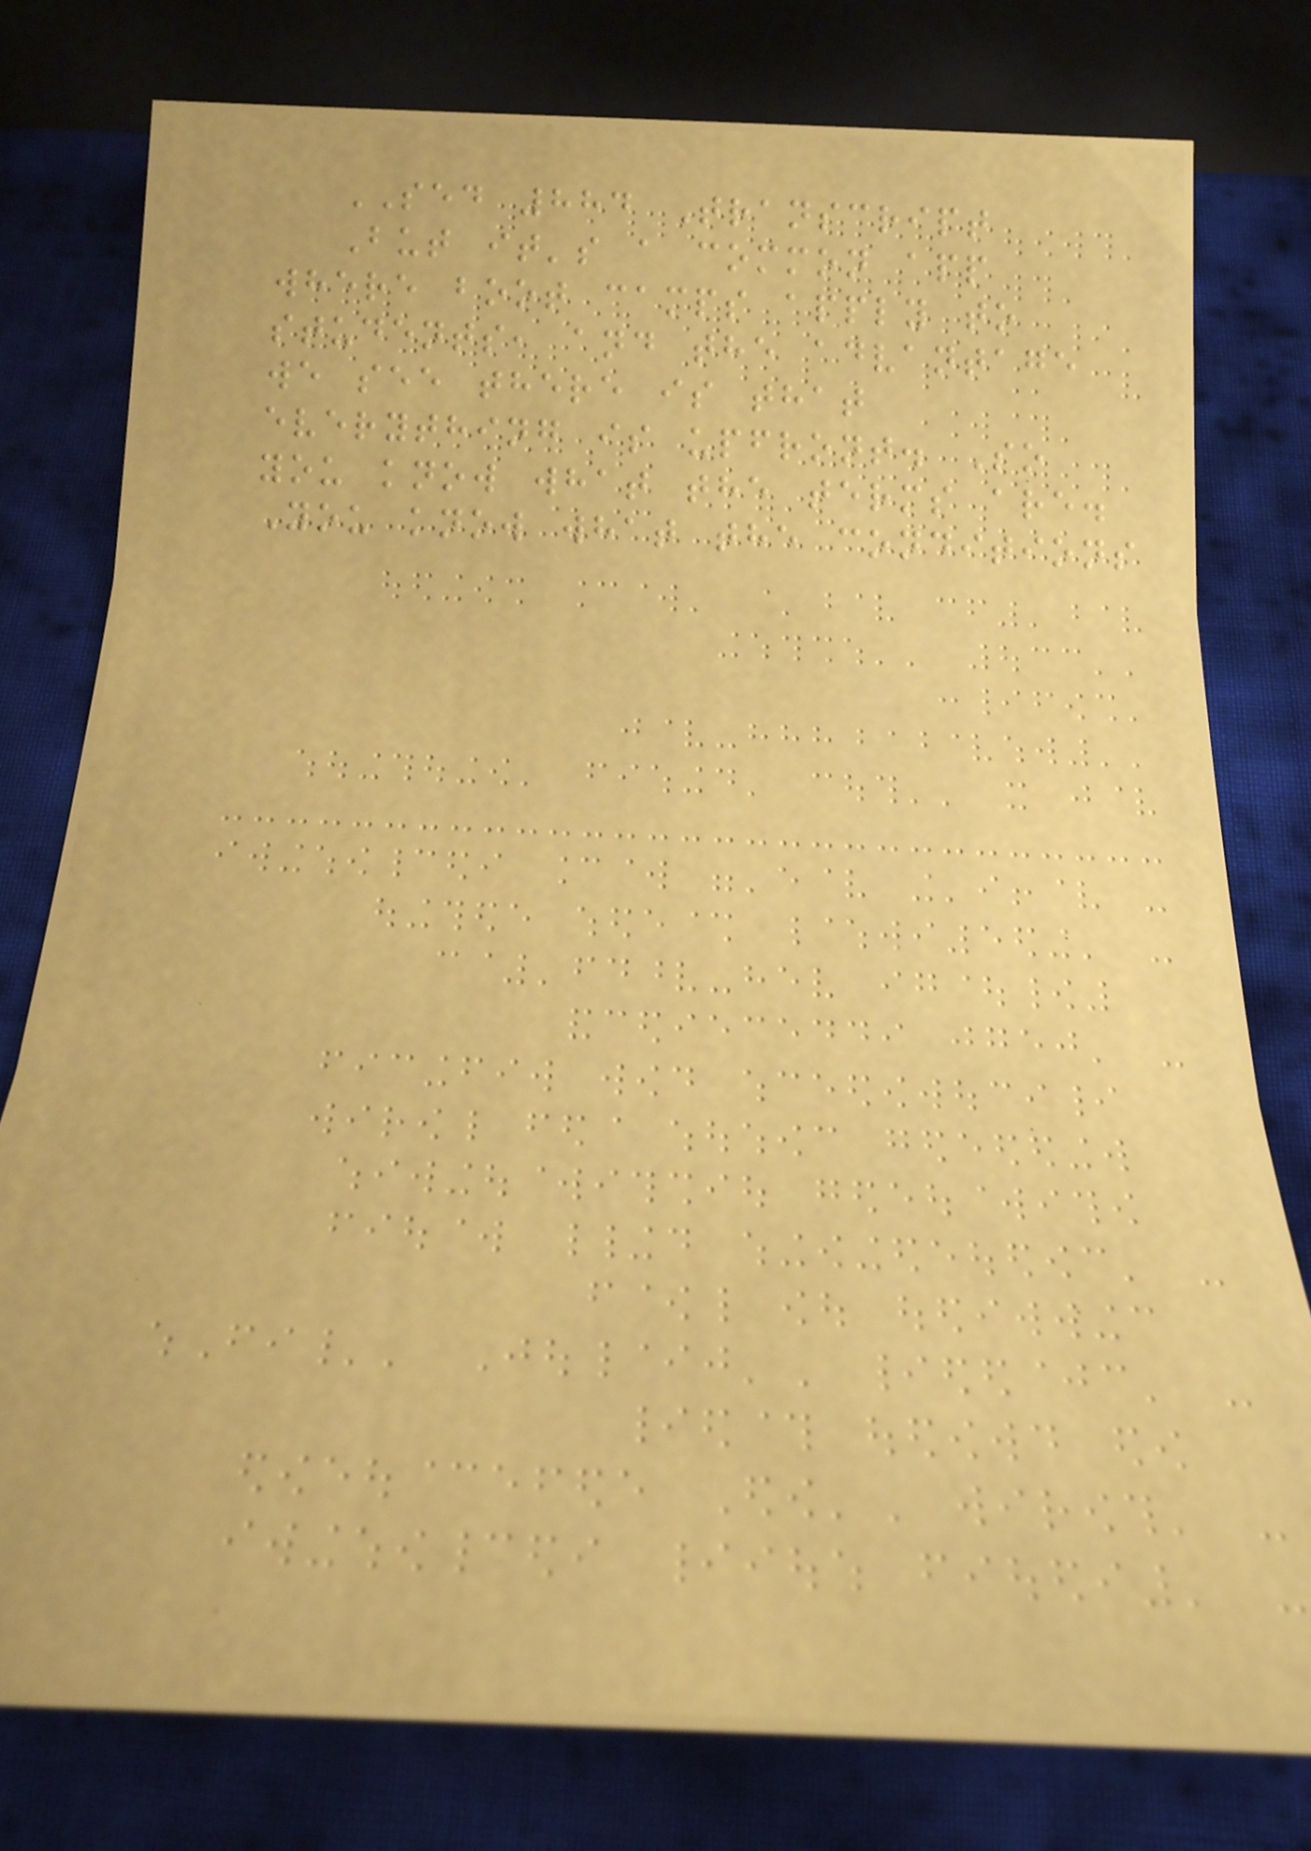SED 884 Transcript
But it's a common app
where boot camps apply to
students, and the advantage
we see there is that
everything is upfront. So
you know what the terms are.
You know what the conditions
